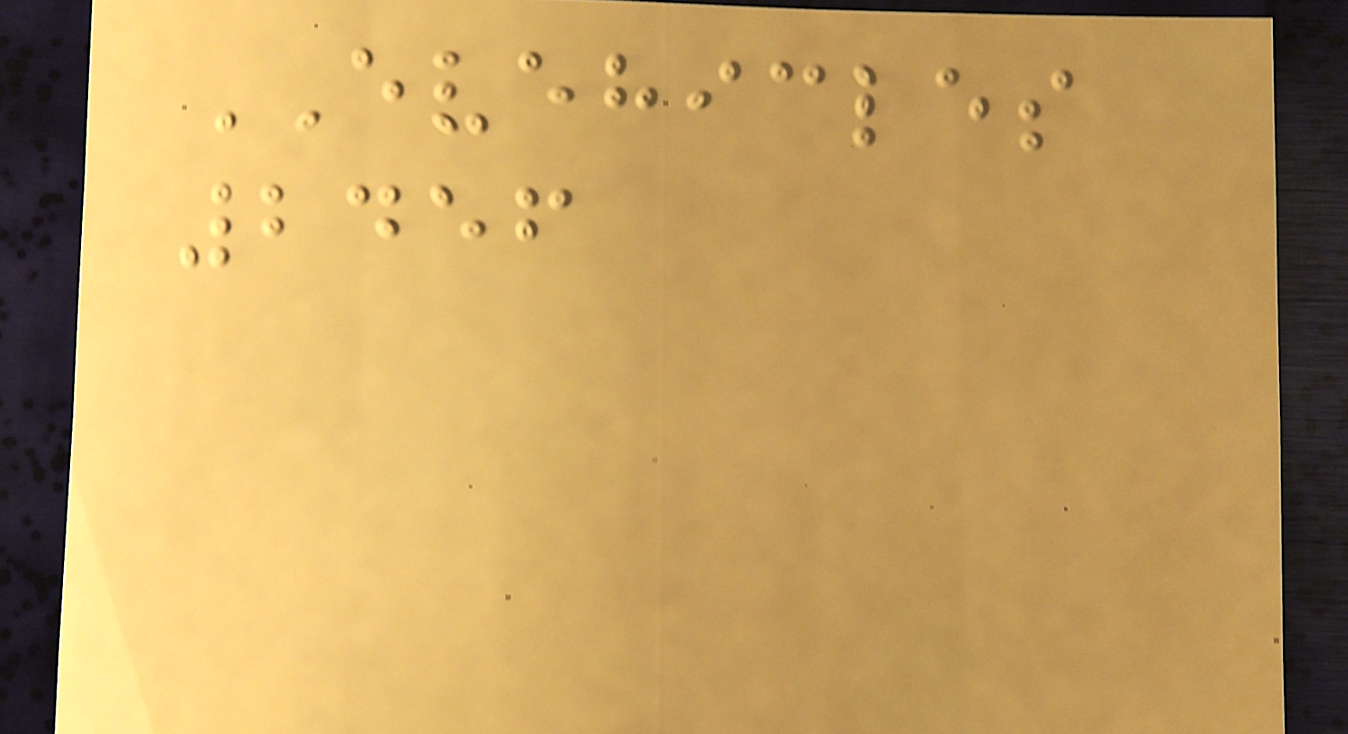EVEHICLES
2456
